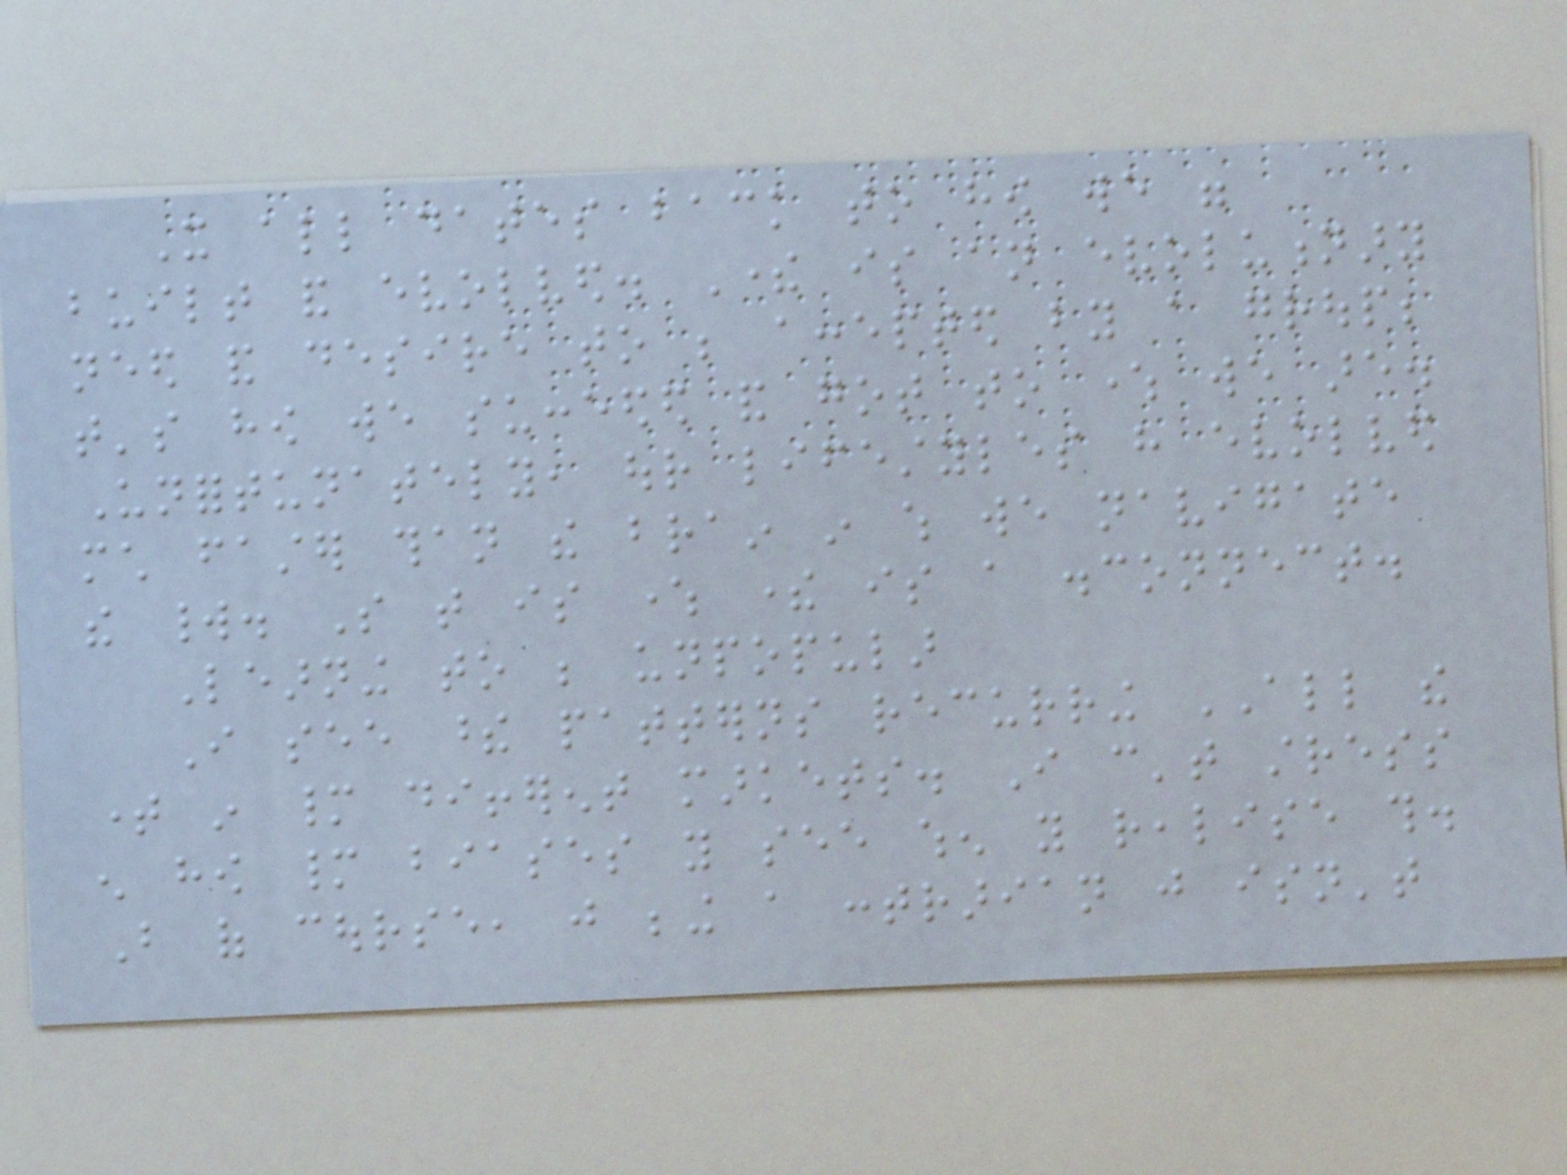It all dates back to how we were
built and evolved. There is an evolutionary
need and desire to be accepted by a group;
that's how we succeeded and got to where we are.
Unfortunately, our lifestyles have evolved
much faster than the brain in which we navigate
the world. So that is where there is a disconnect.
Learning to be unpopular
I see these patterns recurring ALL the
time in many different markets. I can't stress
enough how many biases you see when you realise this.
But of course, just being a contrarian just isn't
